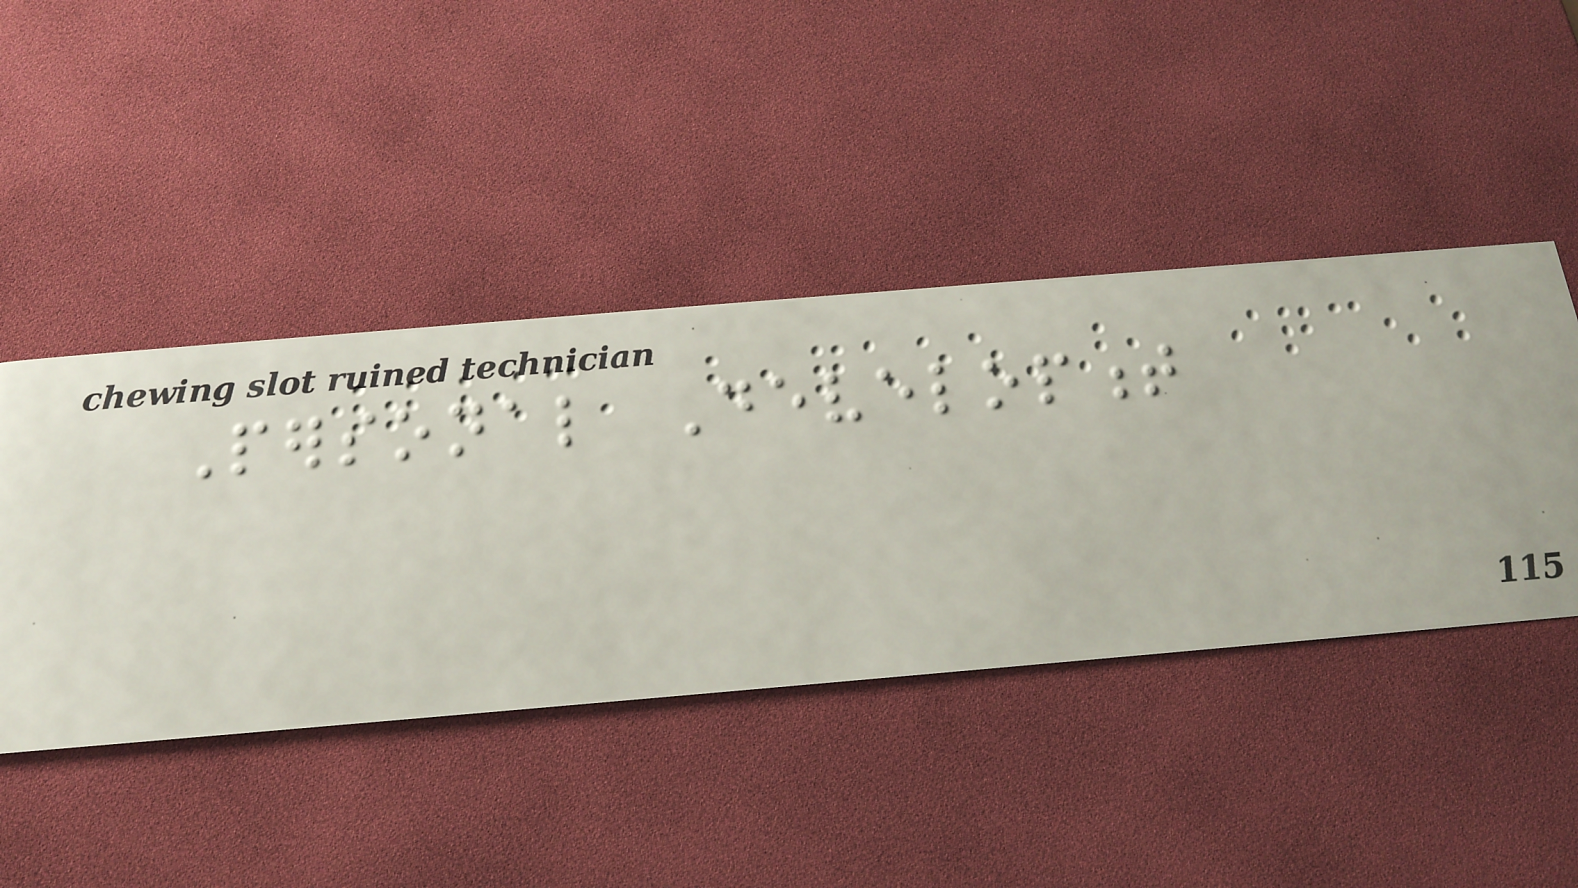Personal Development
